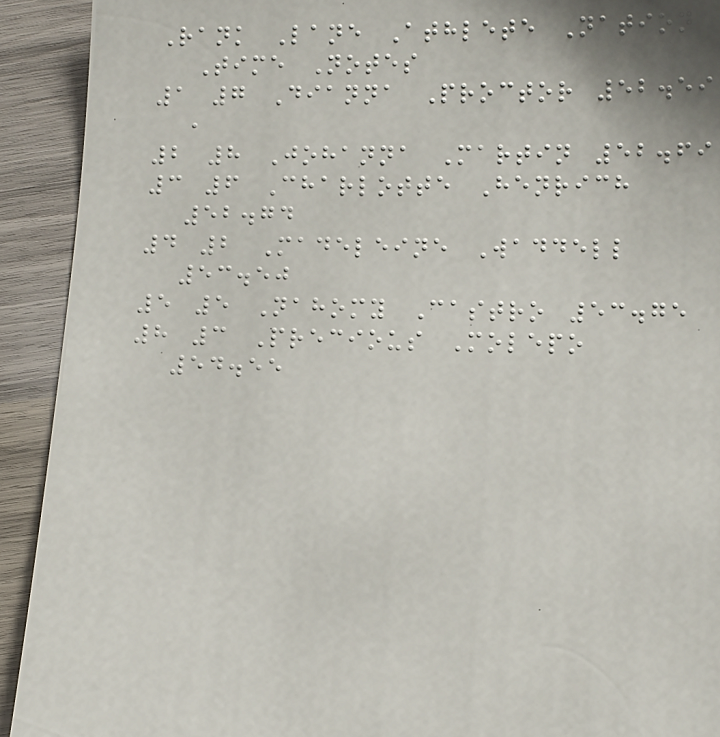Rank Lane Athlete Nation
Time Notes
1 7 Dianna Proctor 52.59
,
2 8 Johanna Martin 52.69
3 6 Charlotte Henrich
52.74
4 2 Madeleine Waddell
53.50
5 5 Nahomy Castro 53.75
8 3 Precious Molepo
54.55
